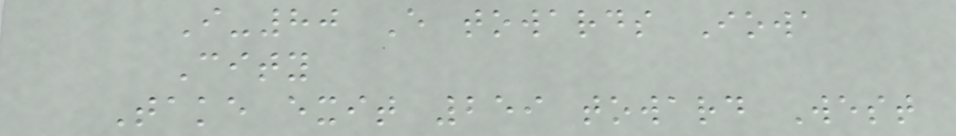I-80 E towards Iowa
City
Take exit 259 toward West
